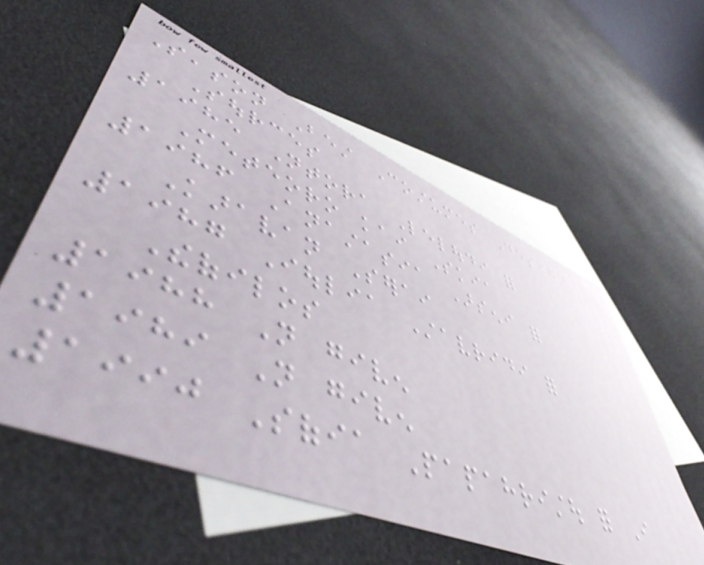Season Best Costumes Design
Sources
1985 Ntora Leloudi for
Meteoro kai Skia
1986 Anastasia Arseni for
Karavan Serai
1987 Ioulia Stavridi for
Theofilos
1988 Not given
1989 Not given
1990 Sofia Papahristou for I
